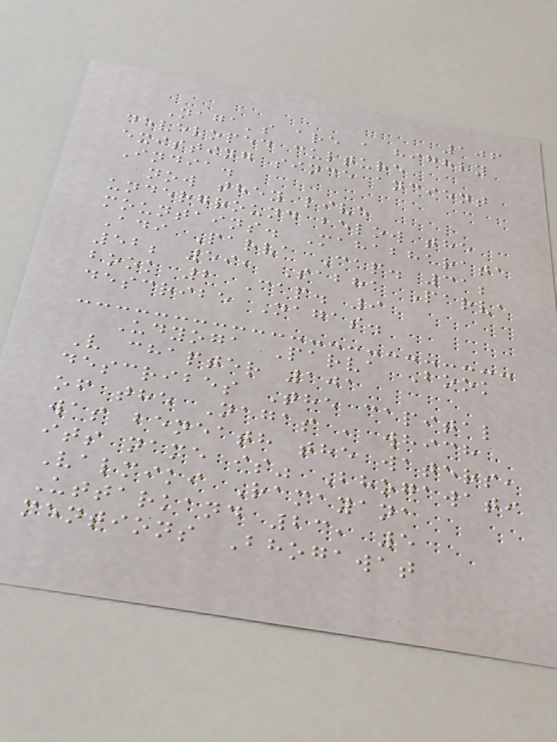106
Naga's are a highly
developed culture
existing since ancient
India.
now they live
underground below the
mountains. Mahabharata
Adi Parva Cap. 31;
52; 59, Sabha Parva
book 2 Cap. 9
describe Nagas.
Udyoga Parva Book
V chapter 101
describes The capital
of the Nagas , which
was beneath the waters,
its name is" Bhogawati
Valmiki Ramayana
Uttarkand 23, 5
mentions Bhogawat
